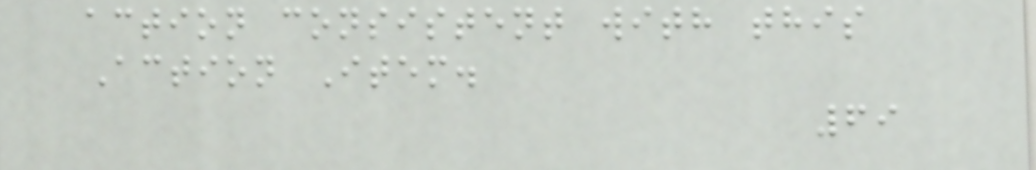action consistent with this
Action Item.
69
